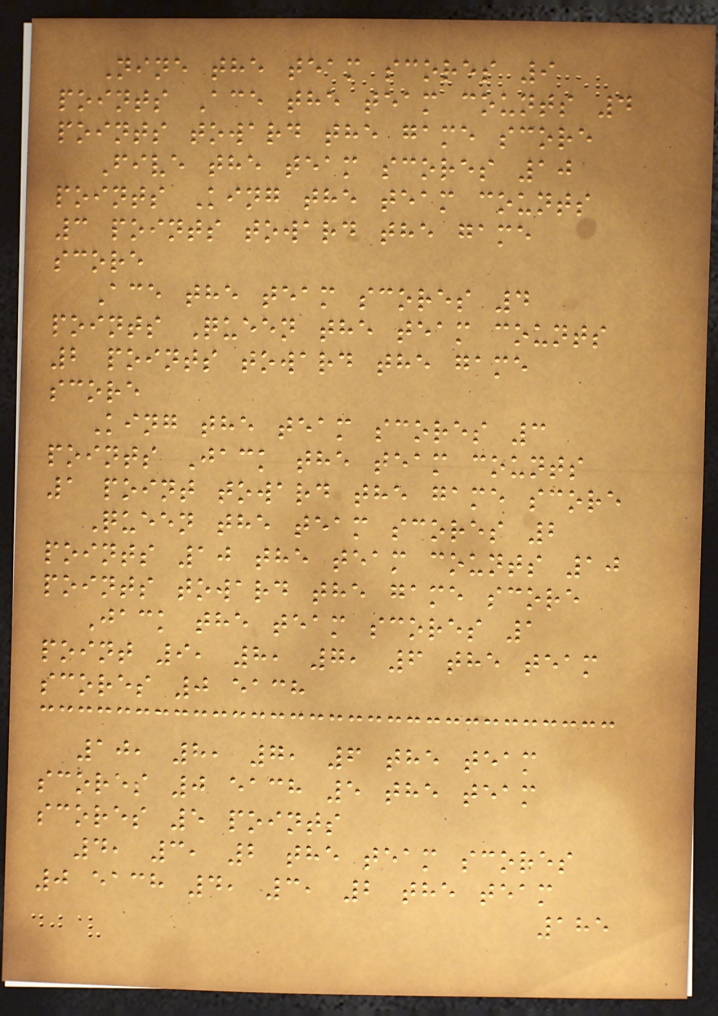Nine the team scores 9
points Ace the team counts 4
points toward the game score
Five the team scores 10
points King the team counts
3 points toward the game
score
Ace the team scores 4
points Queen the team counts
2 points toward the game
score
King the team scores 3
points Jack the team counts
1 point toward the game score
Queen the team scores 2
points 10 the team counts 10
points toward the game score
Jack the team scores 1
point 9, 8, 7, 6 the team
scores 0 each
10, 8, 7, 6 the team
scores 0 each 5 the team
scores 5 points
4, 3, 2 the team scores
0 each 4, 3, 2 the team
185
